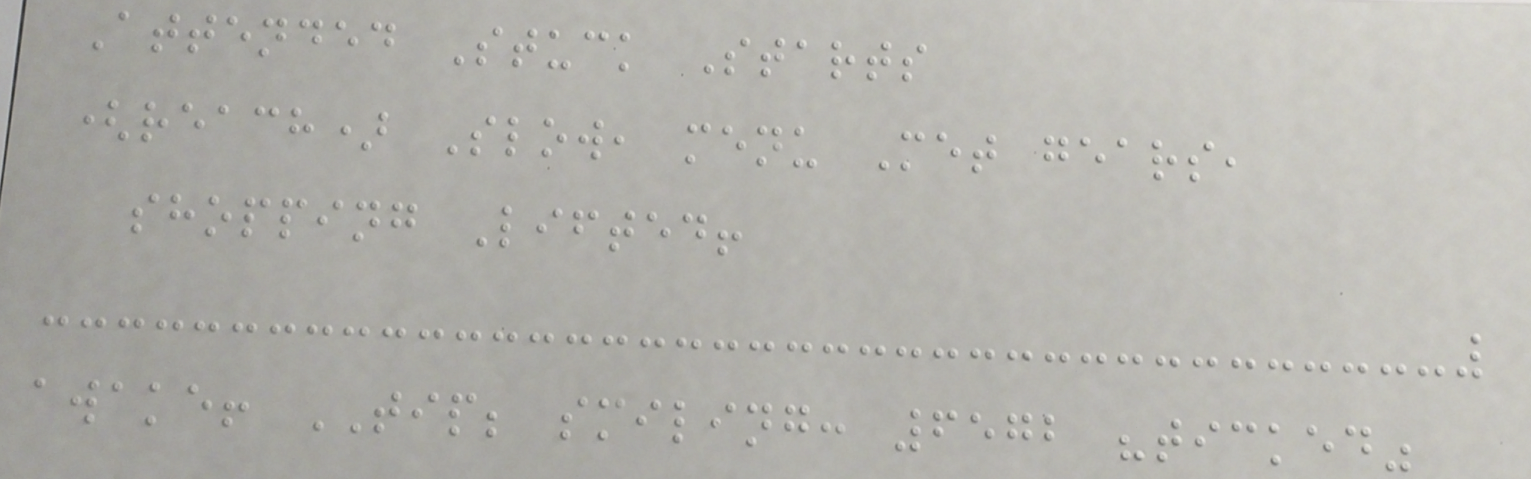Attended Stuck Starts
(reach) Slow, menu Met gears,
shopping Lifted!
awake! TIP; smiling: 6572 "ticked"
